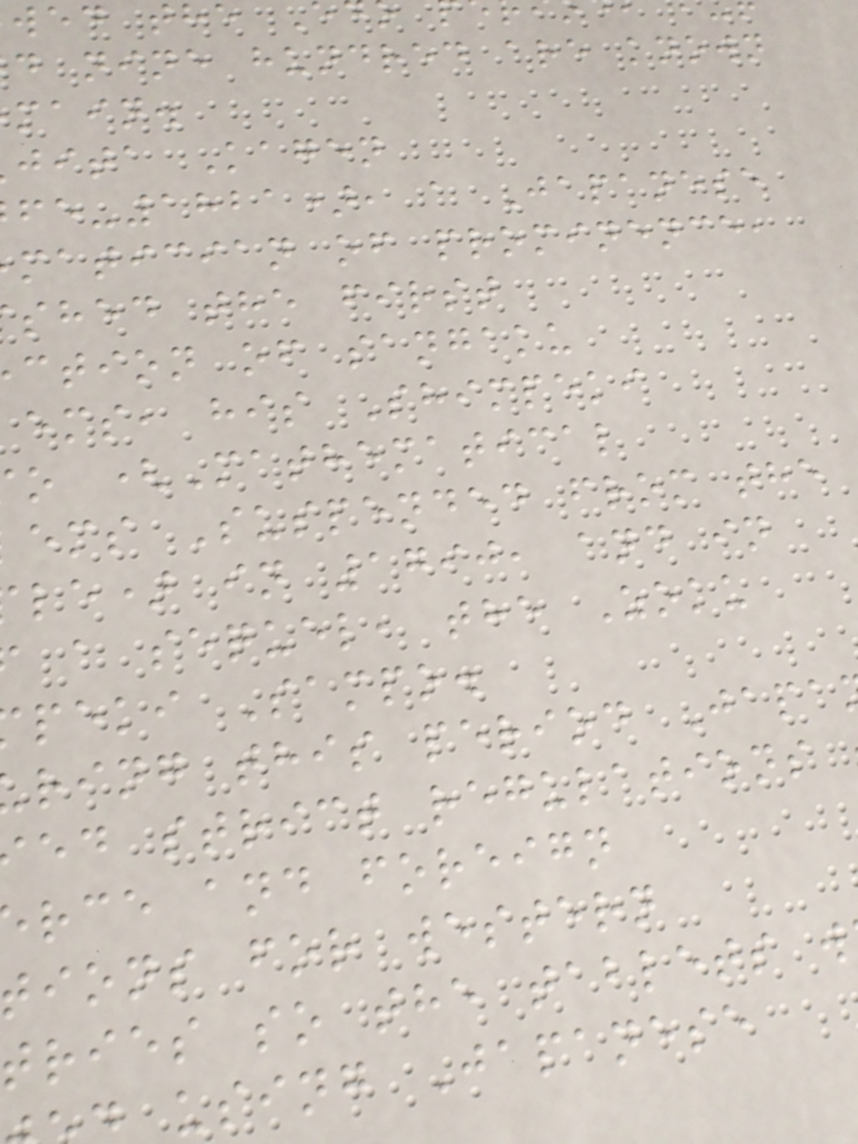d nine hundred are known
main.
jita Kagen
-1821), a Japanese
matician of prominence,
shed the first
ction of sangaku
ems, his Shimpeki
o (Mathematical
ems Suspended from the
le) in 1790, and in
a sequel, the Zoku
peki Sampo.
ring this period Japa
ed strict regulations
rce and foreign
ions for western
tries so the tablets w
using Japanese
